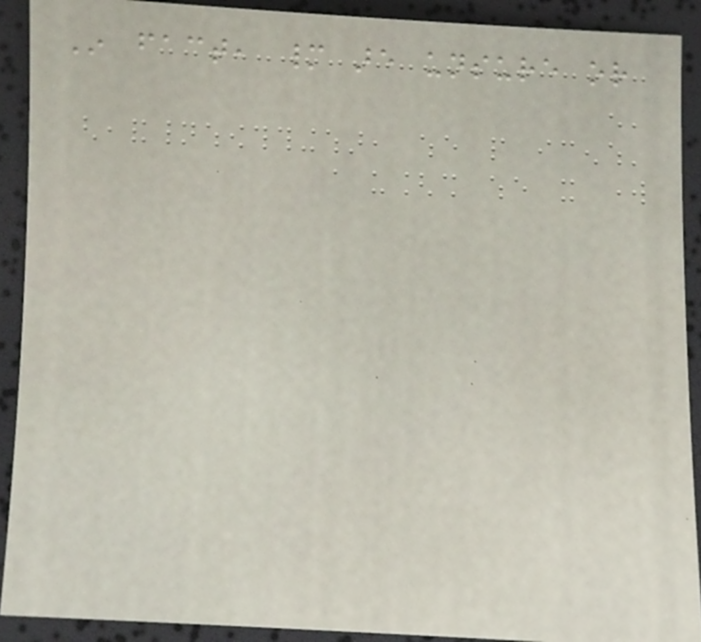In fact, many are unsure or
